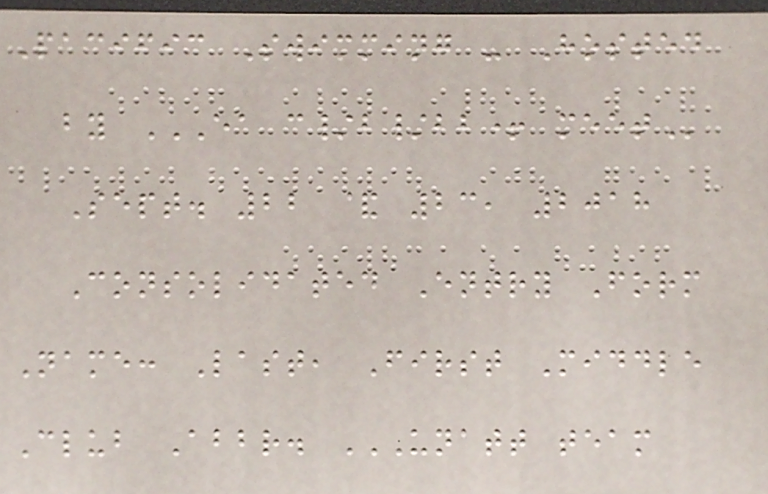Pacific Swimming - Hosted
by EA C/B/BB+ MEET
Sept. 22 & 23, 2018
Consolidated Entry Form
Name: Last, First Middle
Club Abbr. UNATT TEAM
